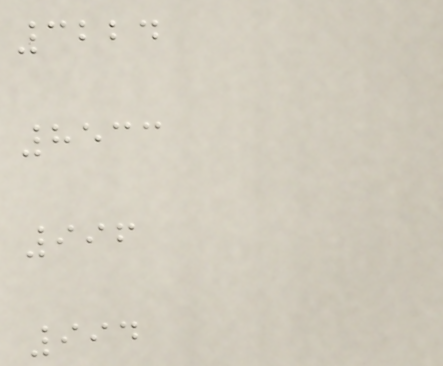3224
8533
996
994
